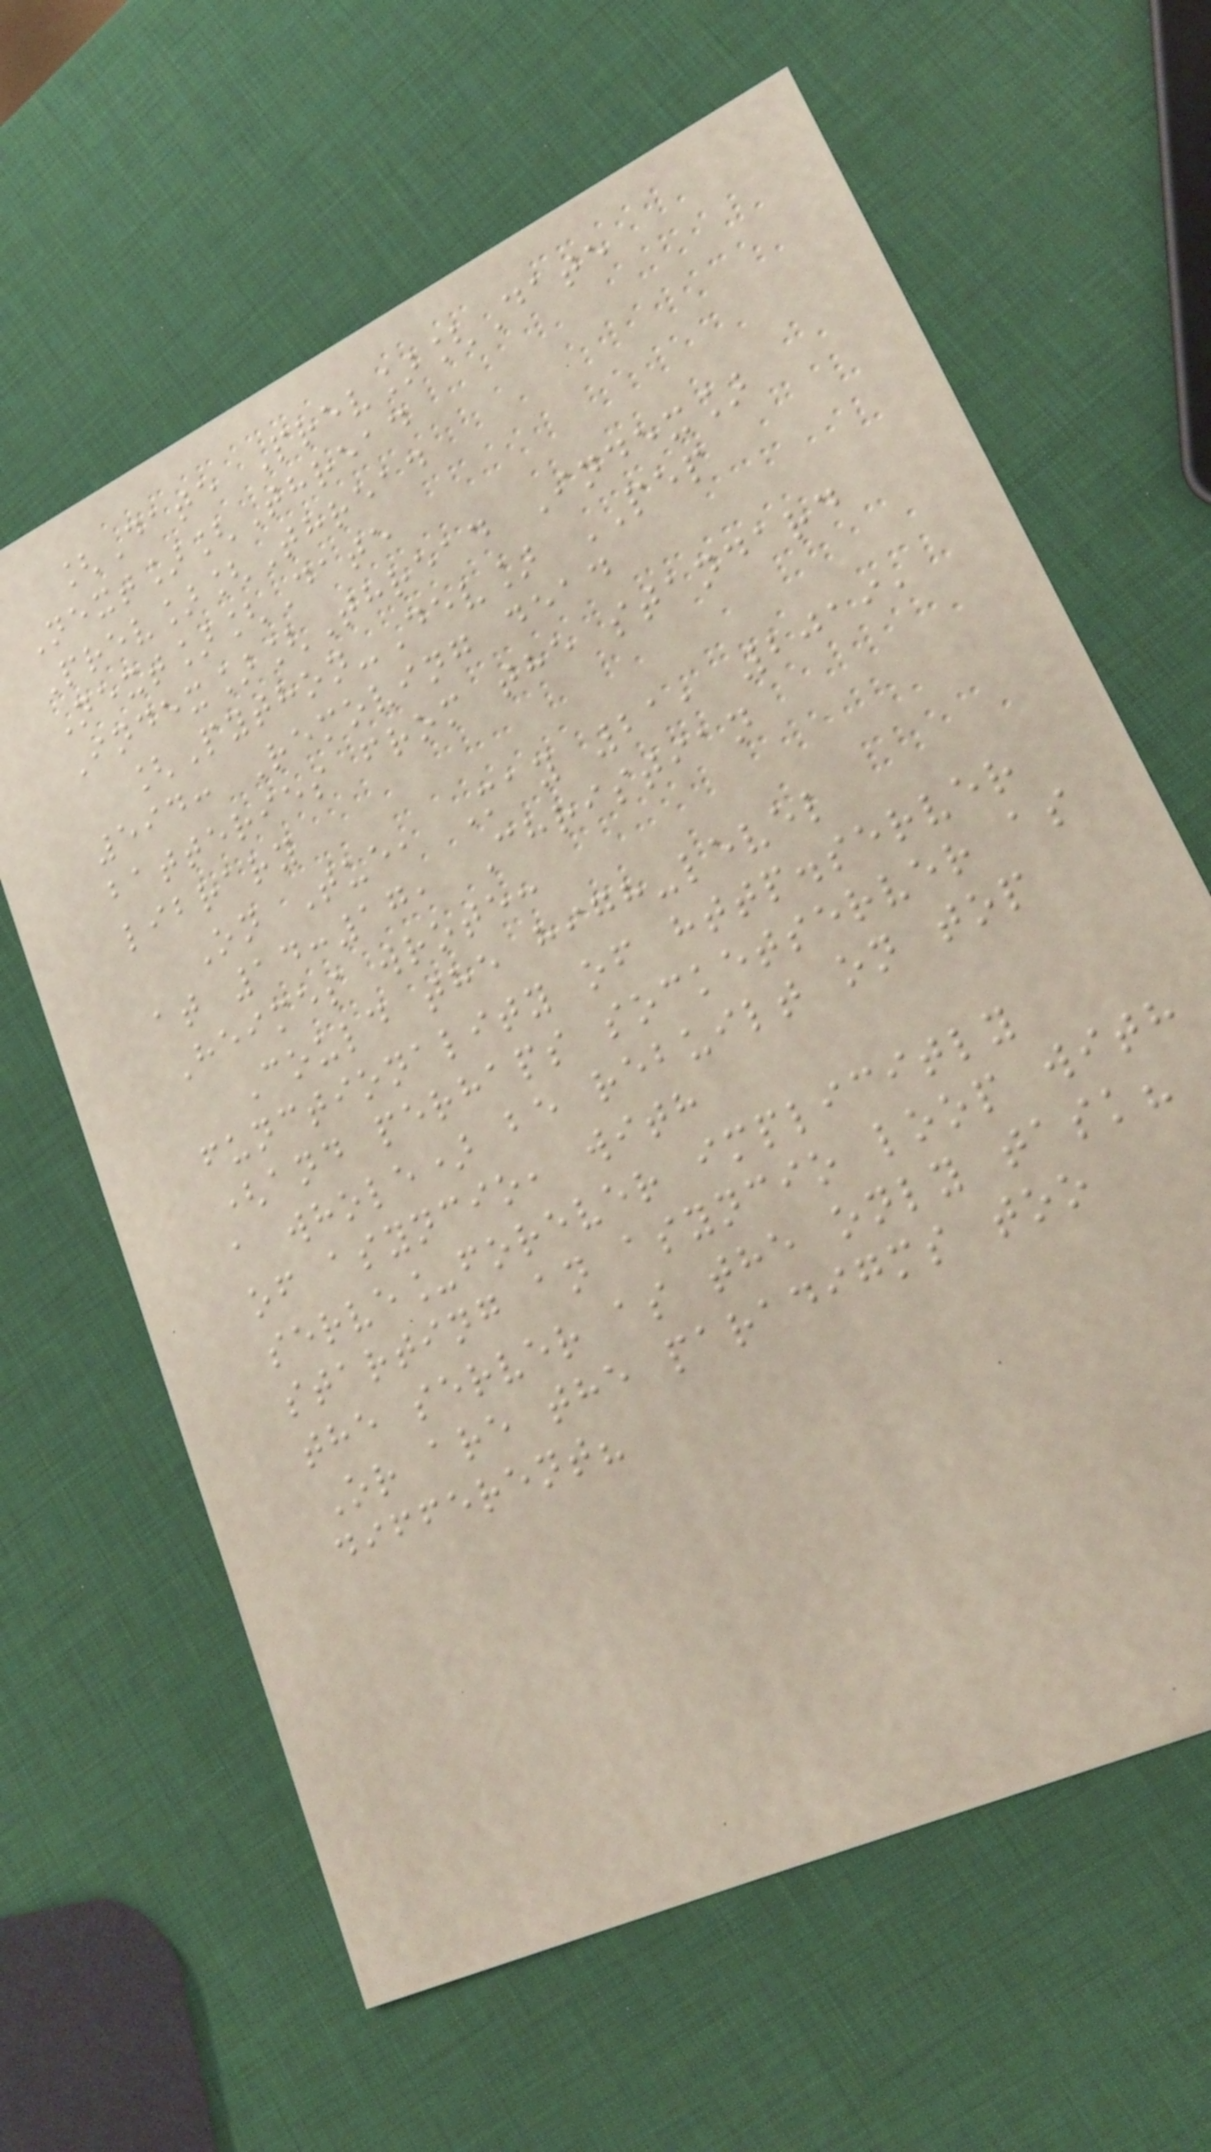[Date Prev][Date
Next][Thread
Prev][Thread
Next][Date
Index][Thread Index]
[Python-Dev] PEP
594: Removing dead
batteries from the standard
library
On Tue, May 21, 2019,
at 14:17, Christian
Heimes wrote:
Could the high-level
functionality of http.server
(and perhaps socketserver as
a whole) be rebuilt on top
of asyncio, with
serve_forever implicitly
starting an asyncio loop with
the server as the only task?
Or are the paradigms too
different?
